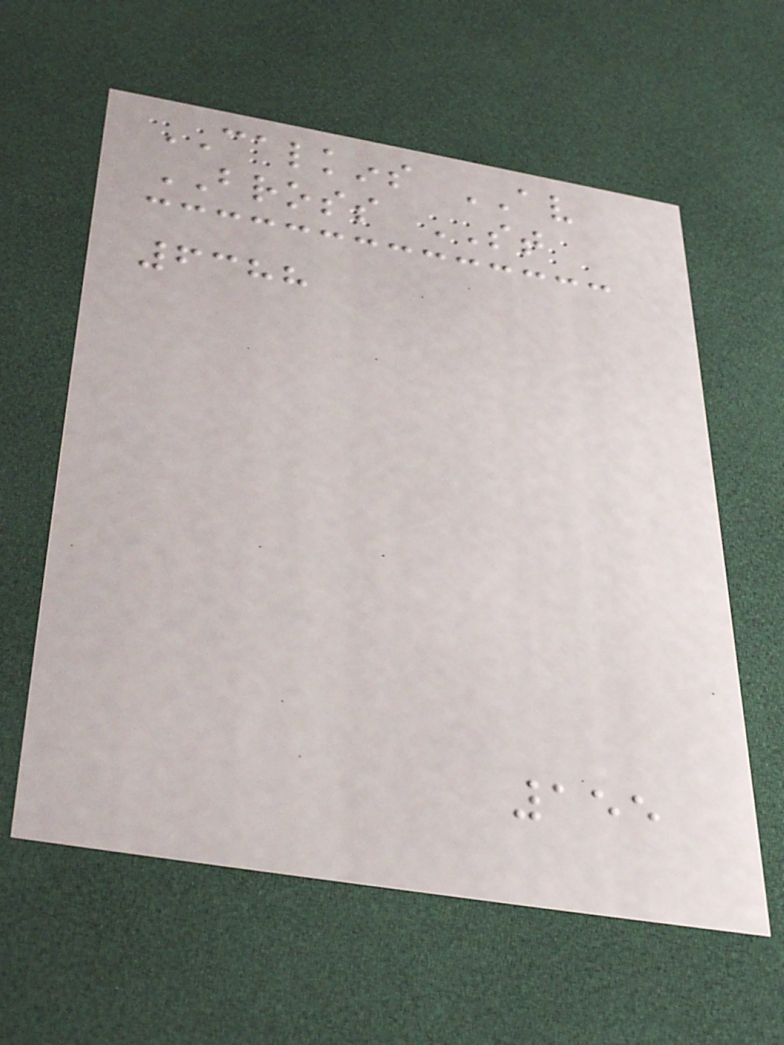CALKINS AV
BROSS ST
6388
155
